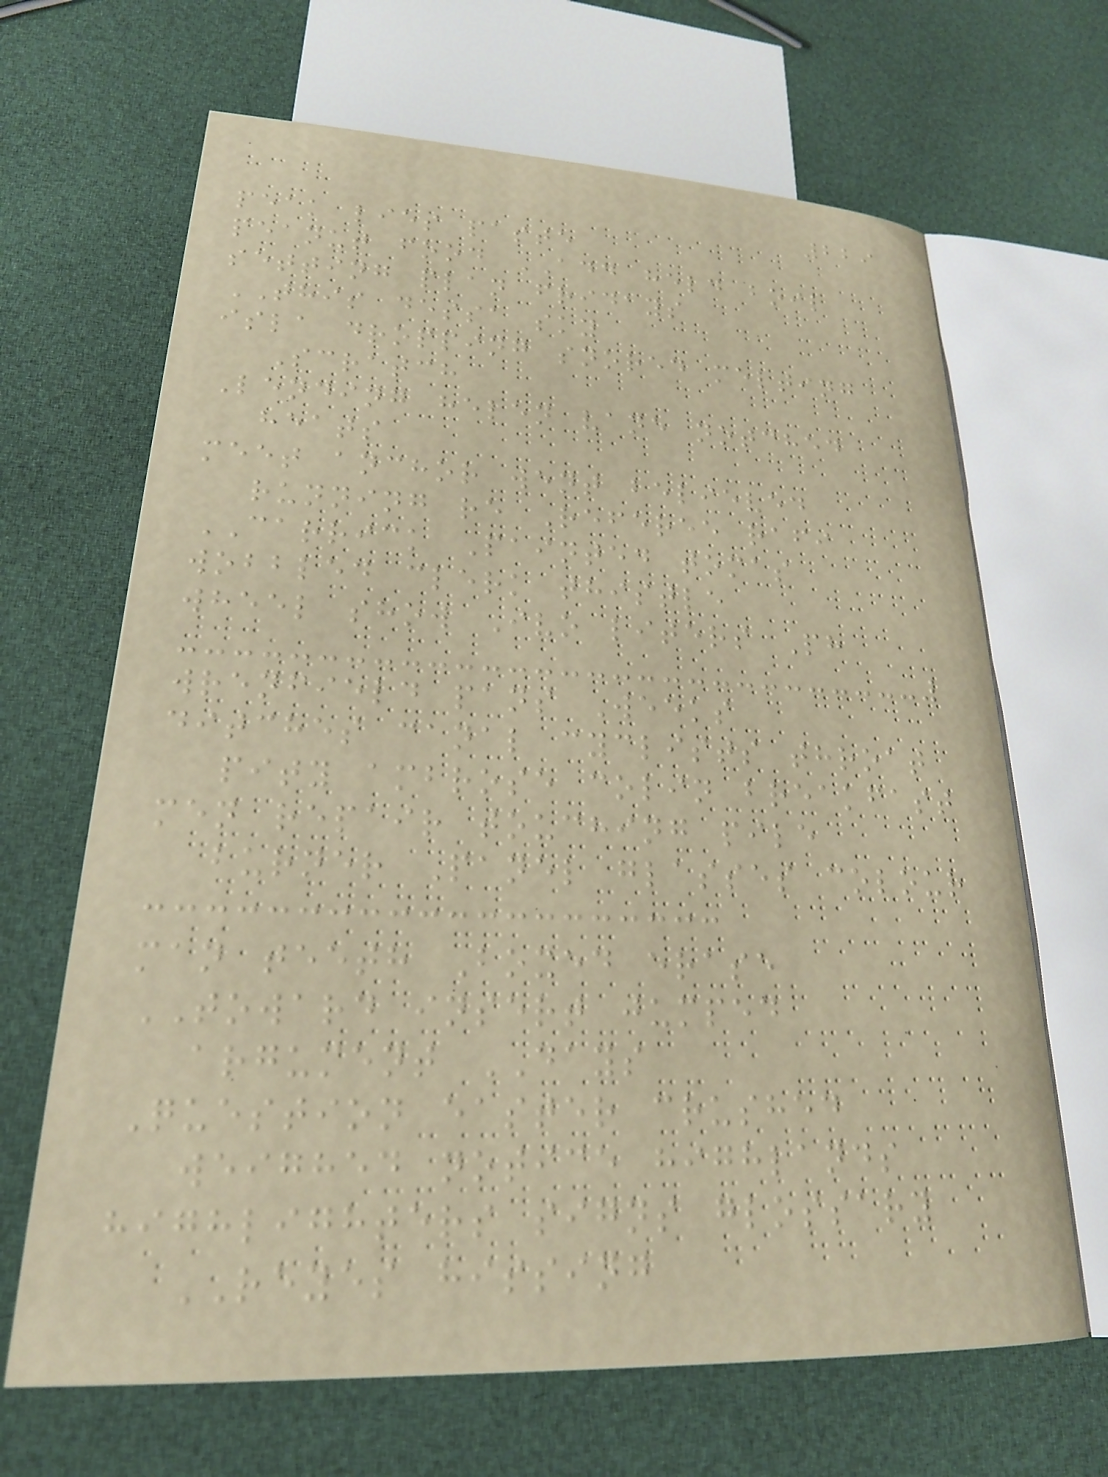229
peak lies paste
peanut food ADD held boil
setting plan fridays
THIS dessa sky
isla dropping snored melting
Scratch
Lending helen vane notched
heats
meet anchor went believed
running re Referee rafi
CARRICK Painted tomas
wobbled clerk thistle
wheel show Ivo liters Ph
wrenfield pans Weeks
ditches canal cyclists throat
pity ambrose colin breakfast
men repair touching pile
burner Panel glasses colour
man teeth Boxed erase
TOWARD insert jumped
argument DAYS
Question easter crushed
weighed notice highlands
highlighters signs glossary
REYES hissing
